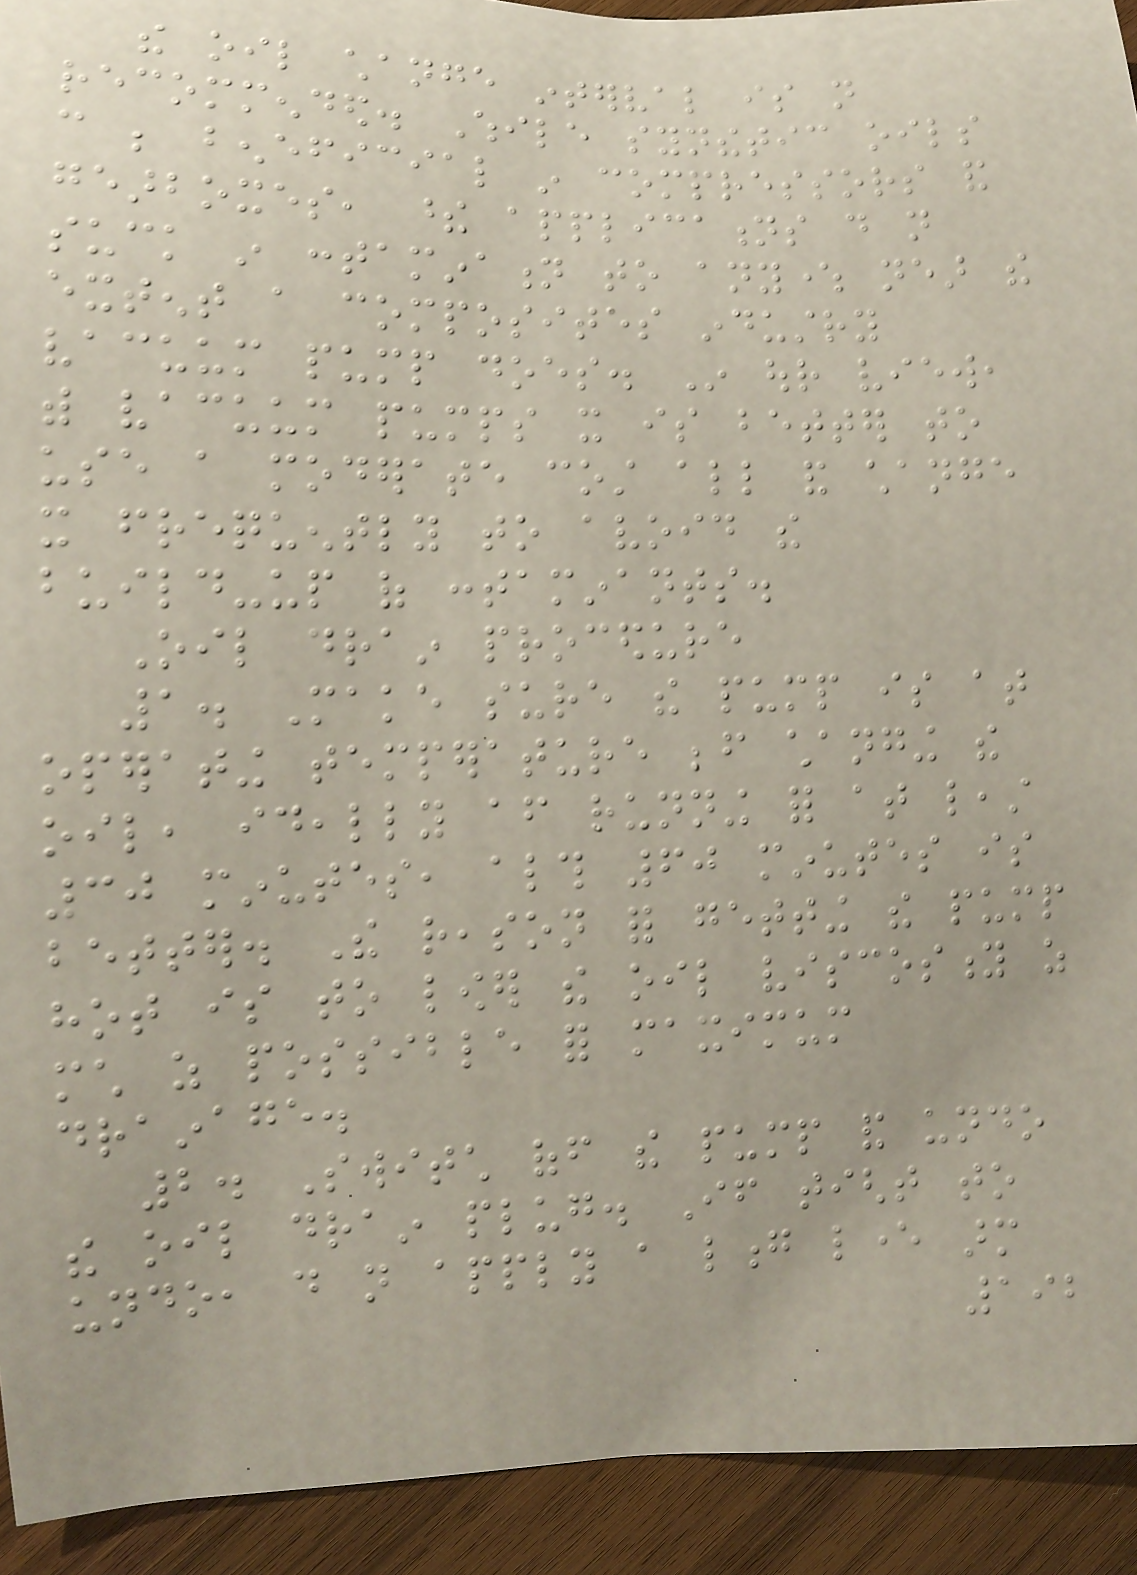the oil change interval is not
recommended. While synthetic oils
can be beneficial in compressors and
gearboxes, these applications do not
suck in contamination to anywhere near the
extent a composites industry
vacuum pump does. In our view,
with vacuum pumps it is better to
use a moderate cost all and change
it frequently to avoid the
build-up of contaminants.
Oil drain procedure
1. Make sure the pump is at
operating temperature before changing the
oil, ideally after running for at least
30 minutes, although 60 minutes is
better. The reason for getting the pump
hot is to lower the oil viscosity as
much as possible for maximum
drainage.
2. Switch off the pump and undo
the oil drain plug. If tight to
undo, do not apply a long lever arm
192
